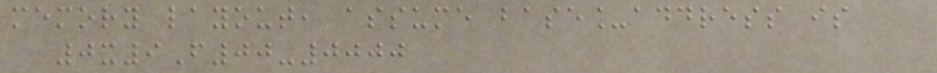memory layout, assume base_address is
0x9F00-0000
